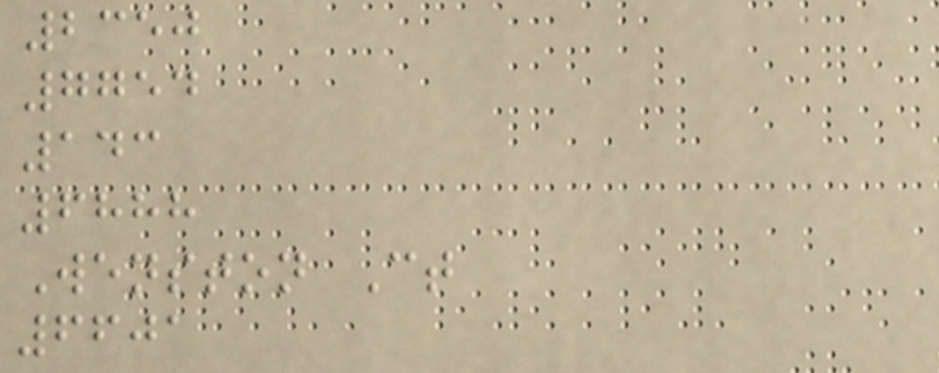2350
7754
143
6888
Wenston Ct
6601
